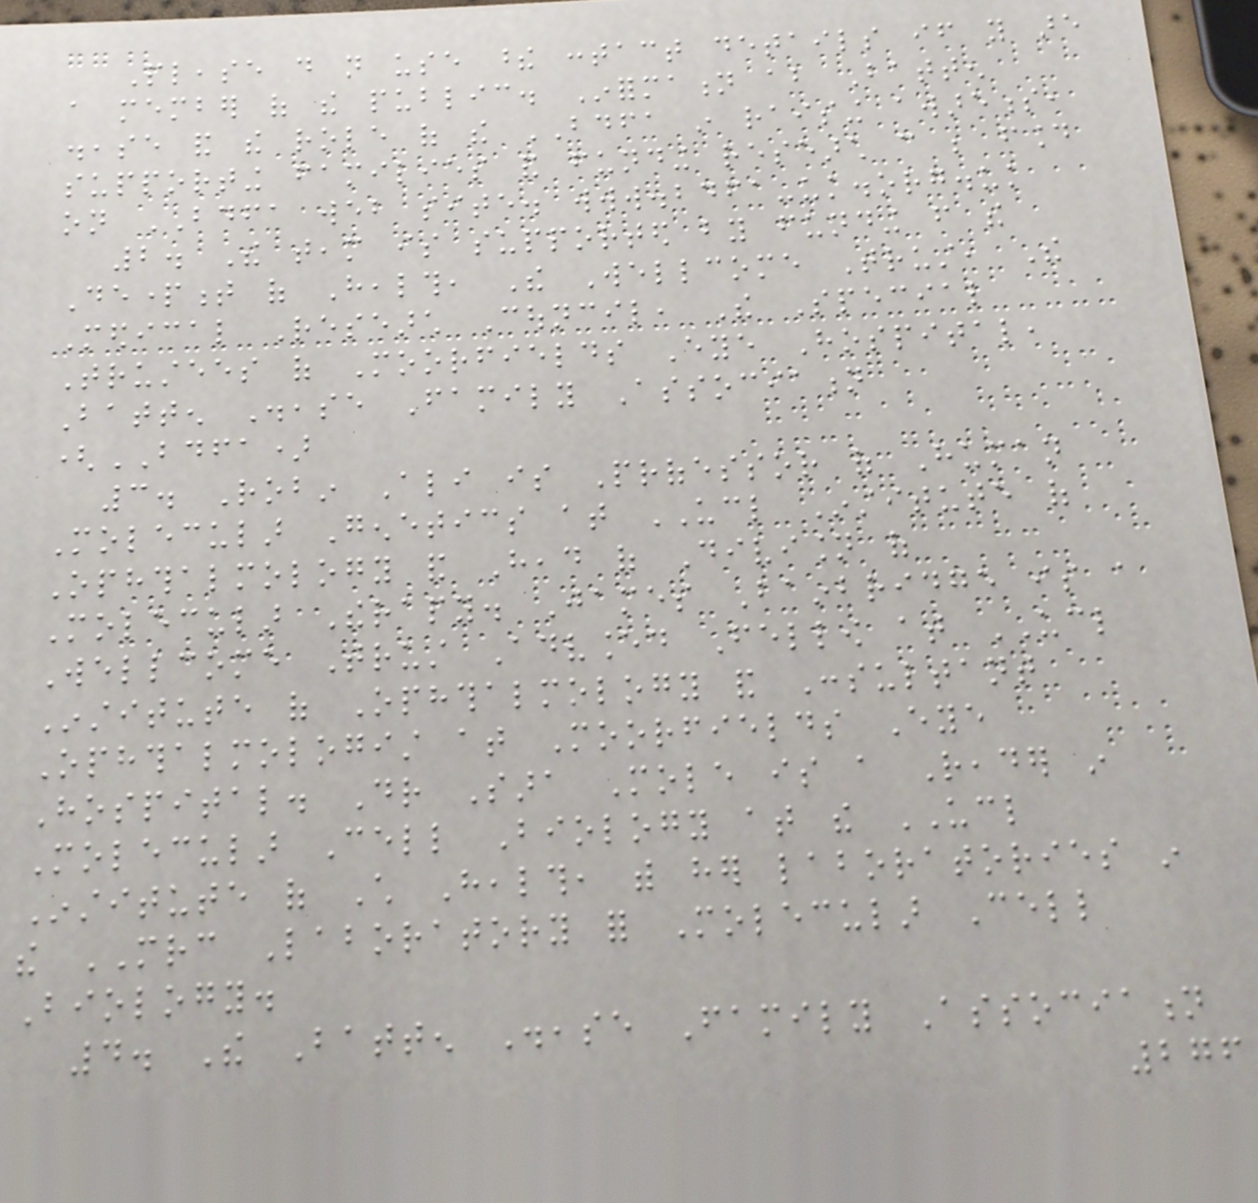Please do not use these contact details if you are
a member of the public. Information about Batten
disease and the role of the BDFA in raising awareness,
supporting families and funding research can be found
on BDFA web site. www.bdfa-uk.org.uk
2. The team is supported by funding from the
Department of Health, The Wellcome Trust, The
Medical Research Council, The Special
Trustees of Moorfields Eye Hospital,
Batten Disease Family Association
(BDFA)
3. Robin Ali is Professor of Human
Molecular Genetics at UCL Institute of
Ophthalmology and Head of Division of
Molecular Therapy. James Bainbridge is a
Wellcome Trust Advanced Fellow at UCL
Institute of Ophthalmology and Consultant
Ophthalmologist at Moorfields Eye
Hospital. Dr Sara Mole is a Reader in
Molecular Cell Biology at the UCL
Institute of Child Health, with her laboratories in
the MRC Laboratory for Molecular Cell
Biology.
4. The Batten Disease Family Association
276
